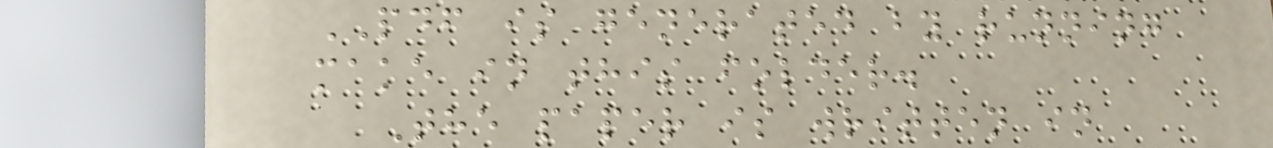PDF is generated by running
make in this folder.
The paper is written in
